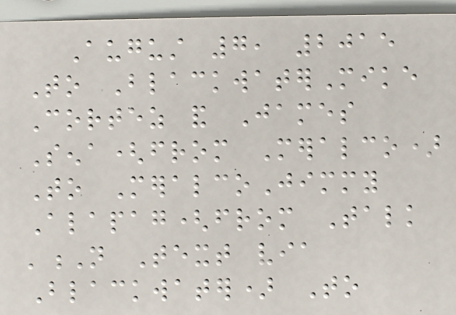August 7, 2015
To BlackwaterMike
Cortez and James
Sena(from Meralco)
To MeralcoJimmy
Alapag(from Talk
'N Text via
Blackwater) To
